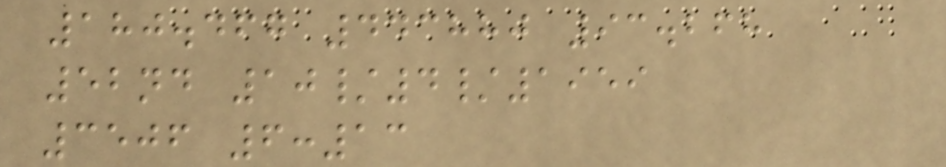180.467 443880 93.268
52nd 10/4/1959
3506 6:13
